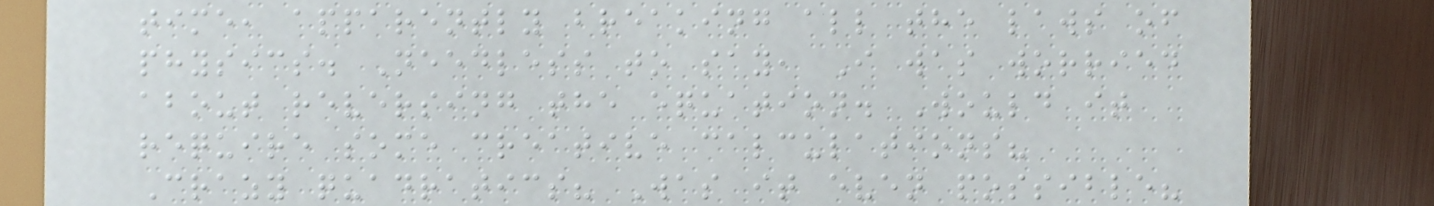time, apparently breaking all the laws of
physics. Needless to say, I was worried
about reversing the equation. Would it
require some creative calculations?
Crazy quadratics? Was it even possible?
